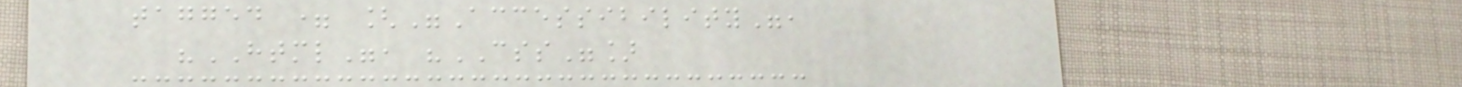tagged = ["Accessibility",
"HTML", "CSS"]
